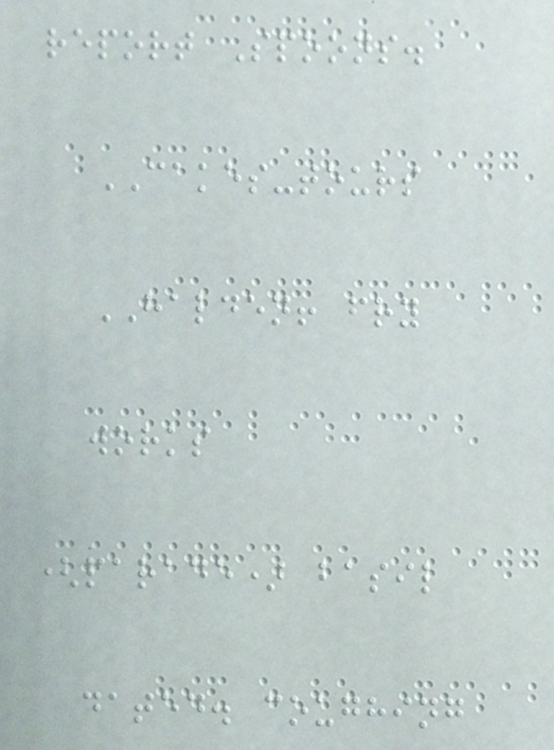report Spoons.
CAKES-tours
HALDEN! fry
works
(parade) basil
dated. coughing
